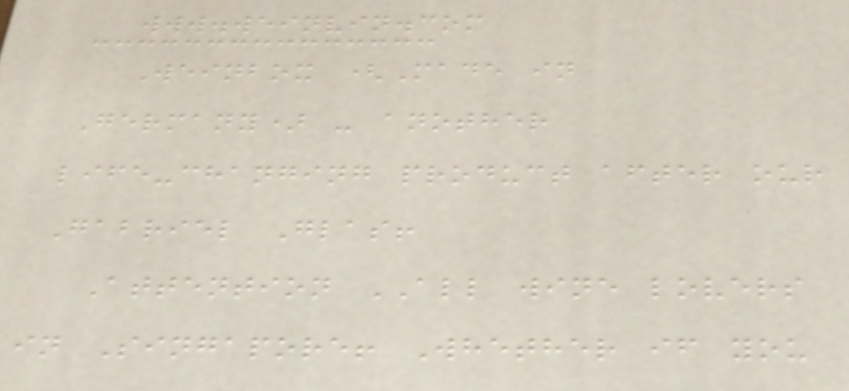www.weinvin.com
Weinbox (Made in
Germany) - another
life-changing product after our
Gabriel Glas!
Attention ALL wine lovers
in Singapore! Whether if you
